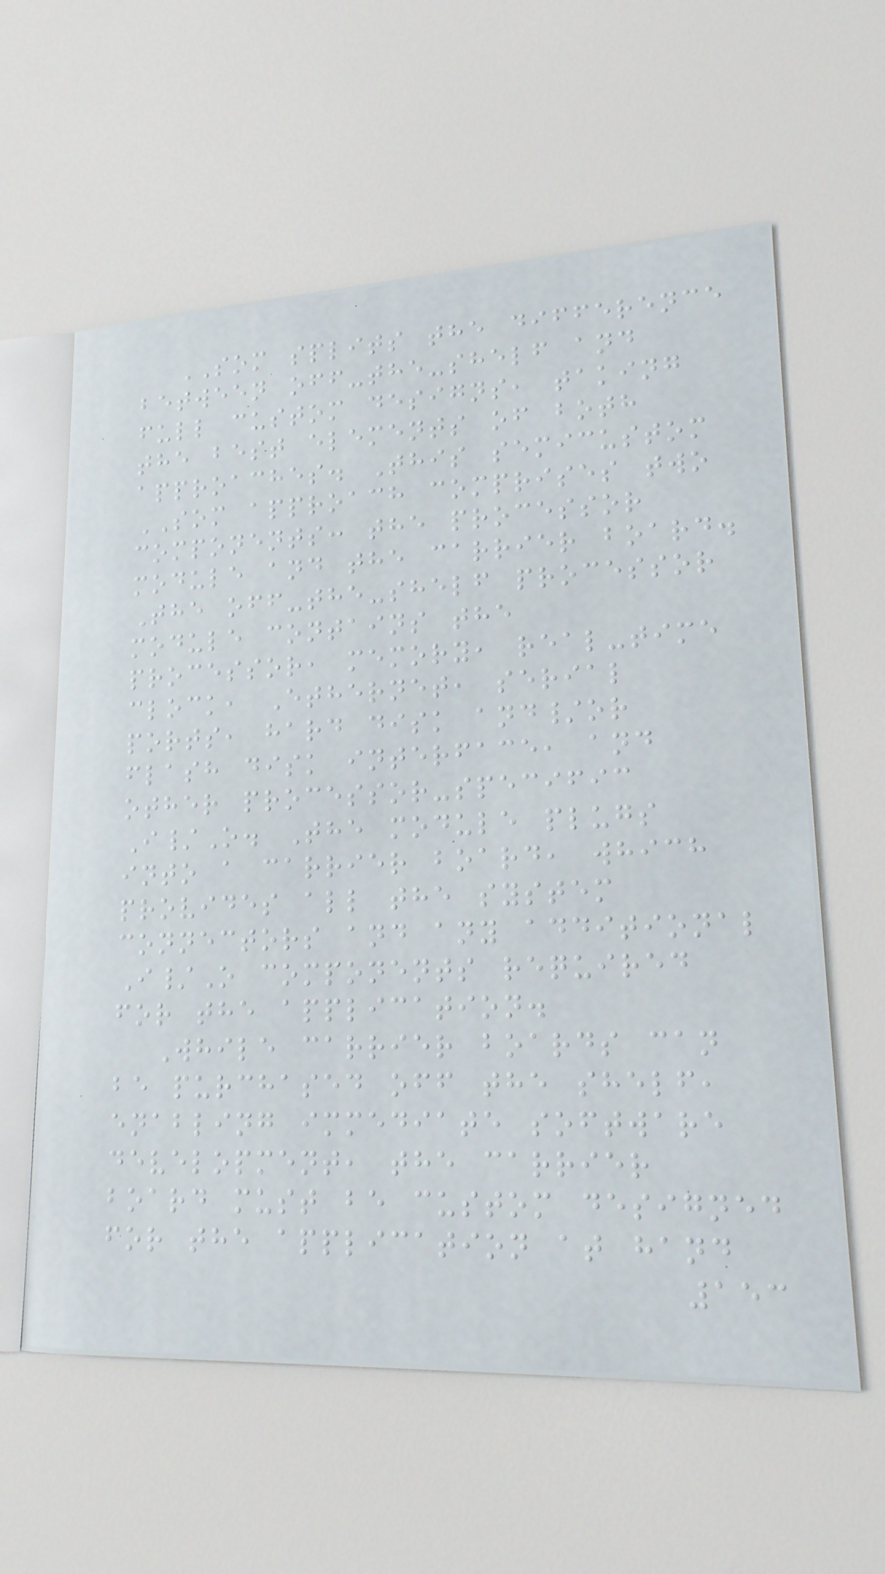SOM splits the difference
between off-the-shelf and
full custom designs, taking
the best elements of both
approaches. This semicustom
SOM approach comprises two
components: the processor
module and the carrier board.
The off-the-shelf processor
module contains the
processor, memory, real-time
clock, Ethernet, serial
ports, hard disk and/or
flash disk interface, and
other processor-specific
I/O. The module plugs
into a carrier board, which
provides all the system
connectors and any additional
I/O components required
for the application.
While carrier boards can
be purchased off the shelf,
enabling immediate software
development, the carrier
board must be custom designed
for the application at hand
153
